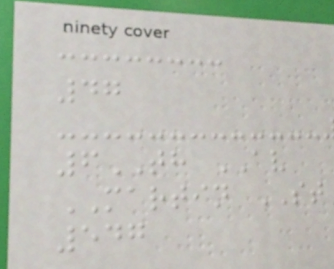47
6TH AV
MARTIN ST
547
